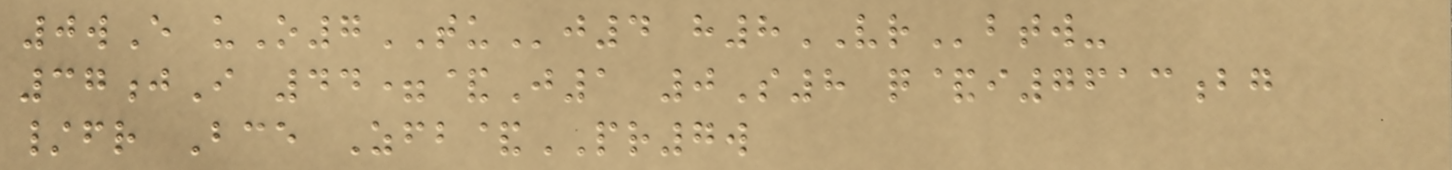0wE uO7TUj4 h8VRbtw-
37jI 44=&J1 0S8 q&i7613bg
/fr Bce Zfb&PR7w
